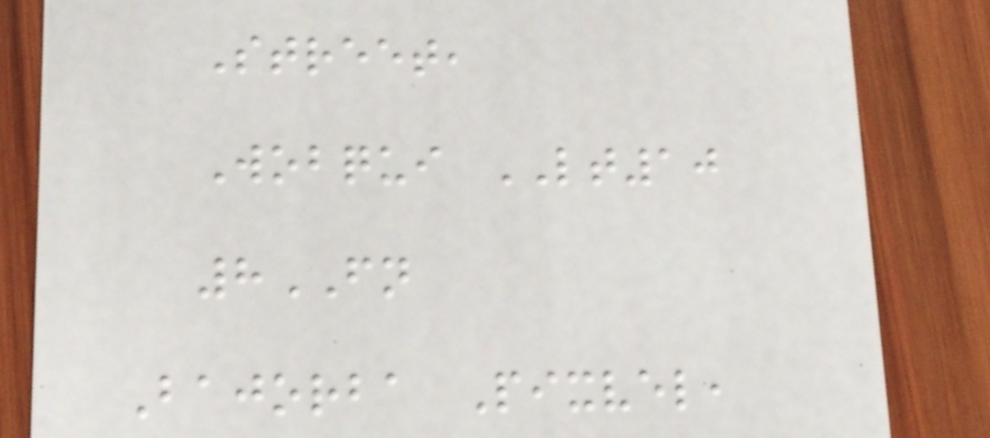Street,
Wobqui LT10
8FN
Bajorba Pixvel,
